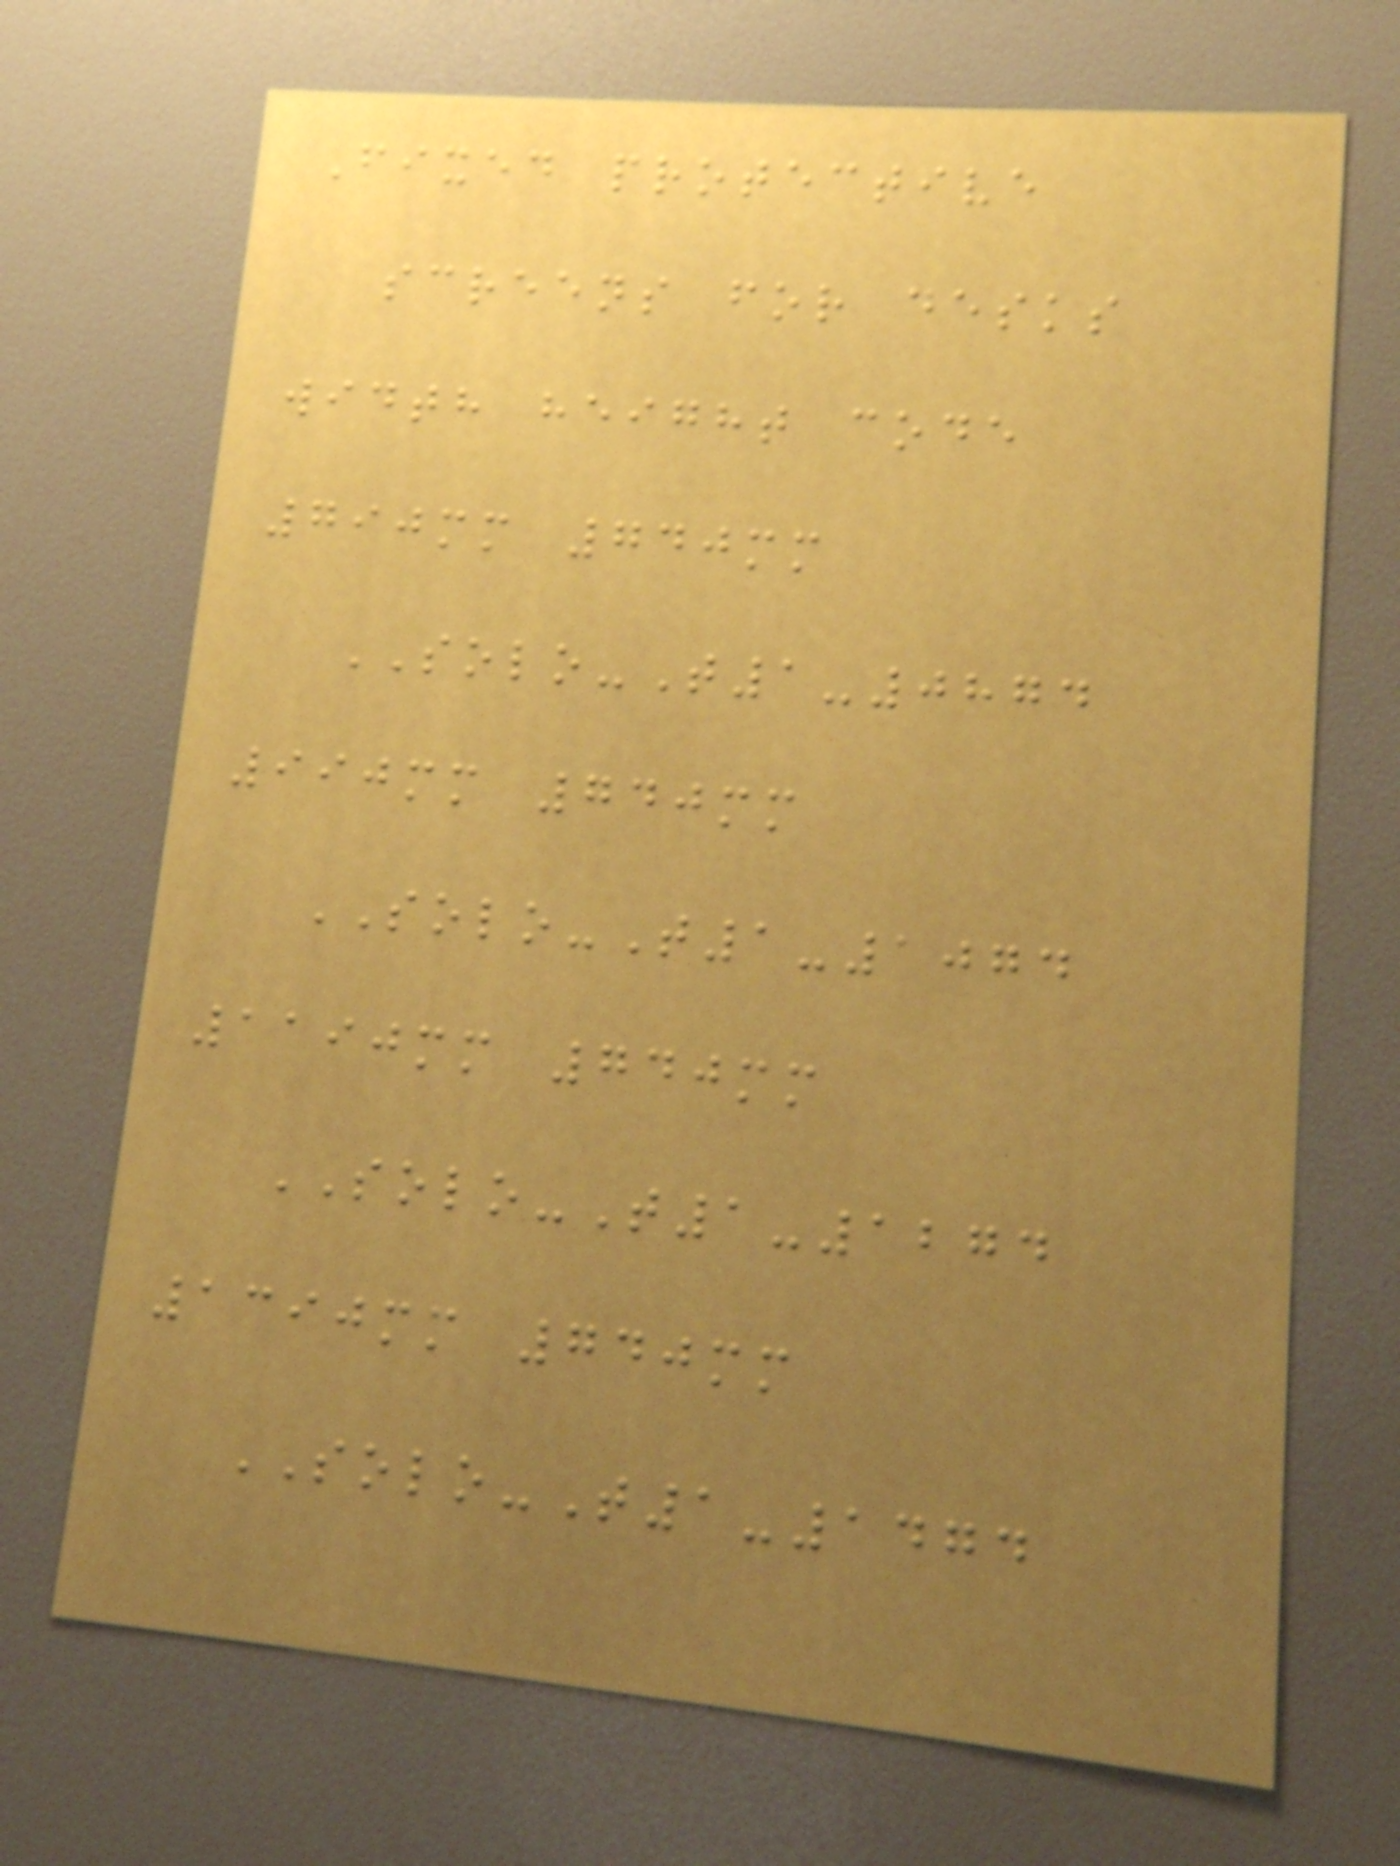Fixed protective
screens for desks
width height code
790mm 740mm
SOLO-T1-0874
990mm 740mm
SOLO-T1-1074
1190mm 740mm
SOLO-T1-1274
1390mm 740mm
SOLO-T1-1474
